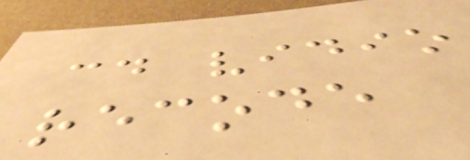cd vidio
recode
